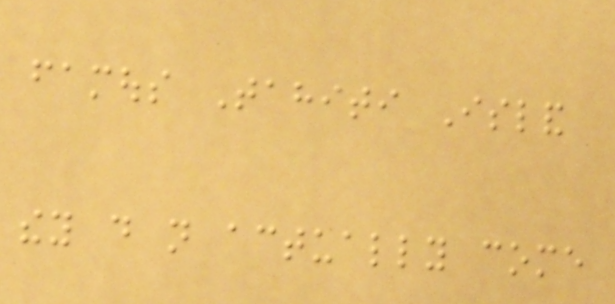famous Tahiti Island
they do not actually come
